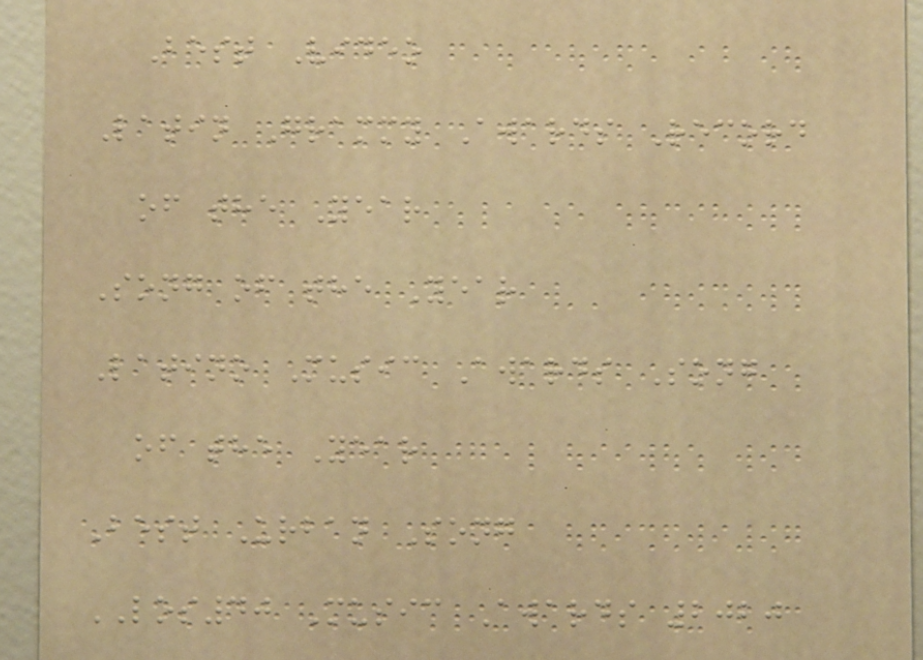Best Video
Latin Grammy Awards Record
of the Year
Song of the Year
Latino Music Awards Song
of the Year
Best Urban Song
LOS40 Music Awards 2020
